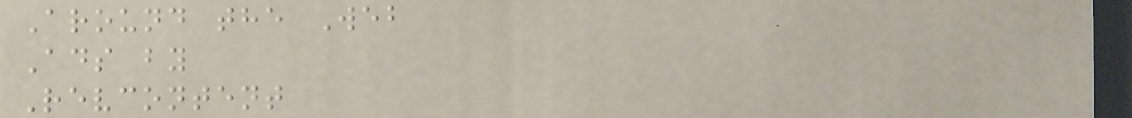Around the Web
Ads by
Revcontent
